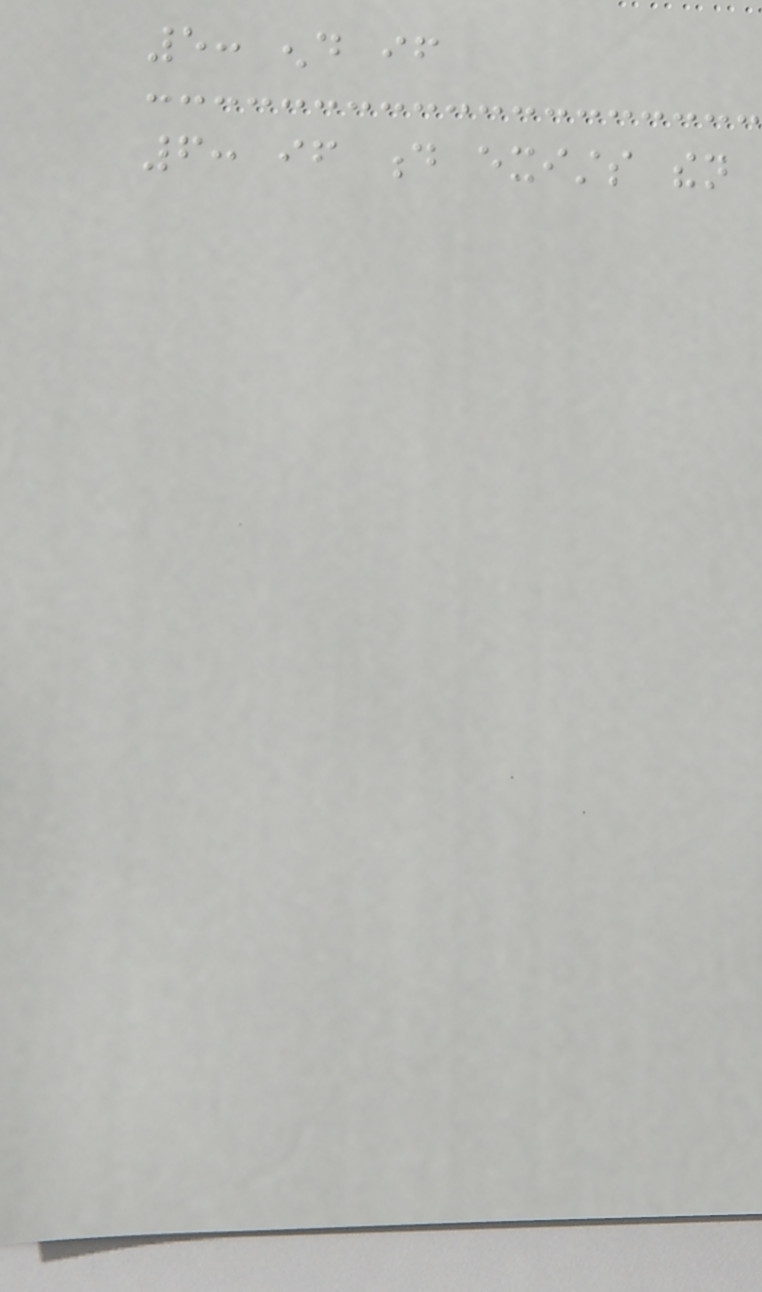5: end if
6: if d exists then
